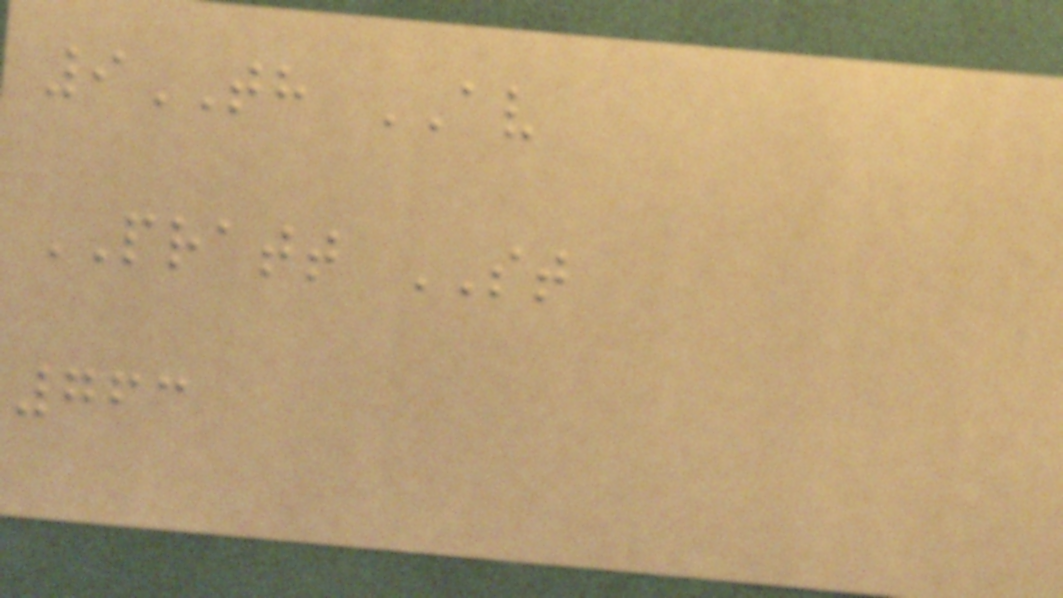9TH AV
PRATT ST
763
